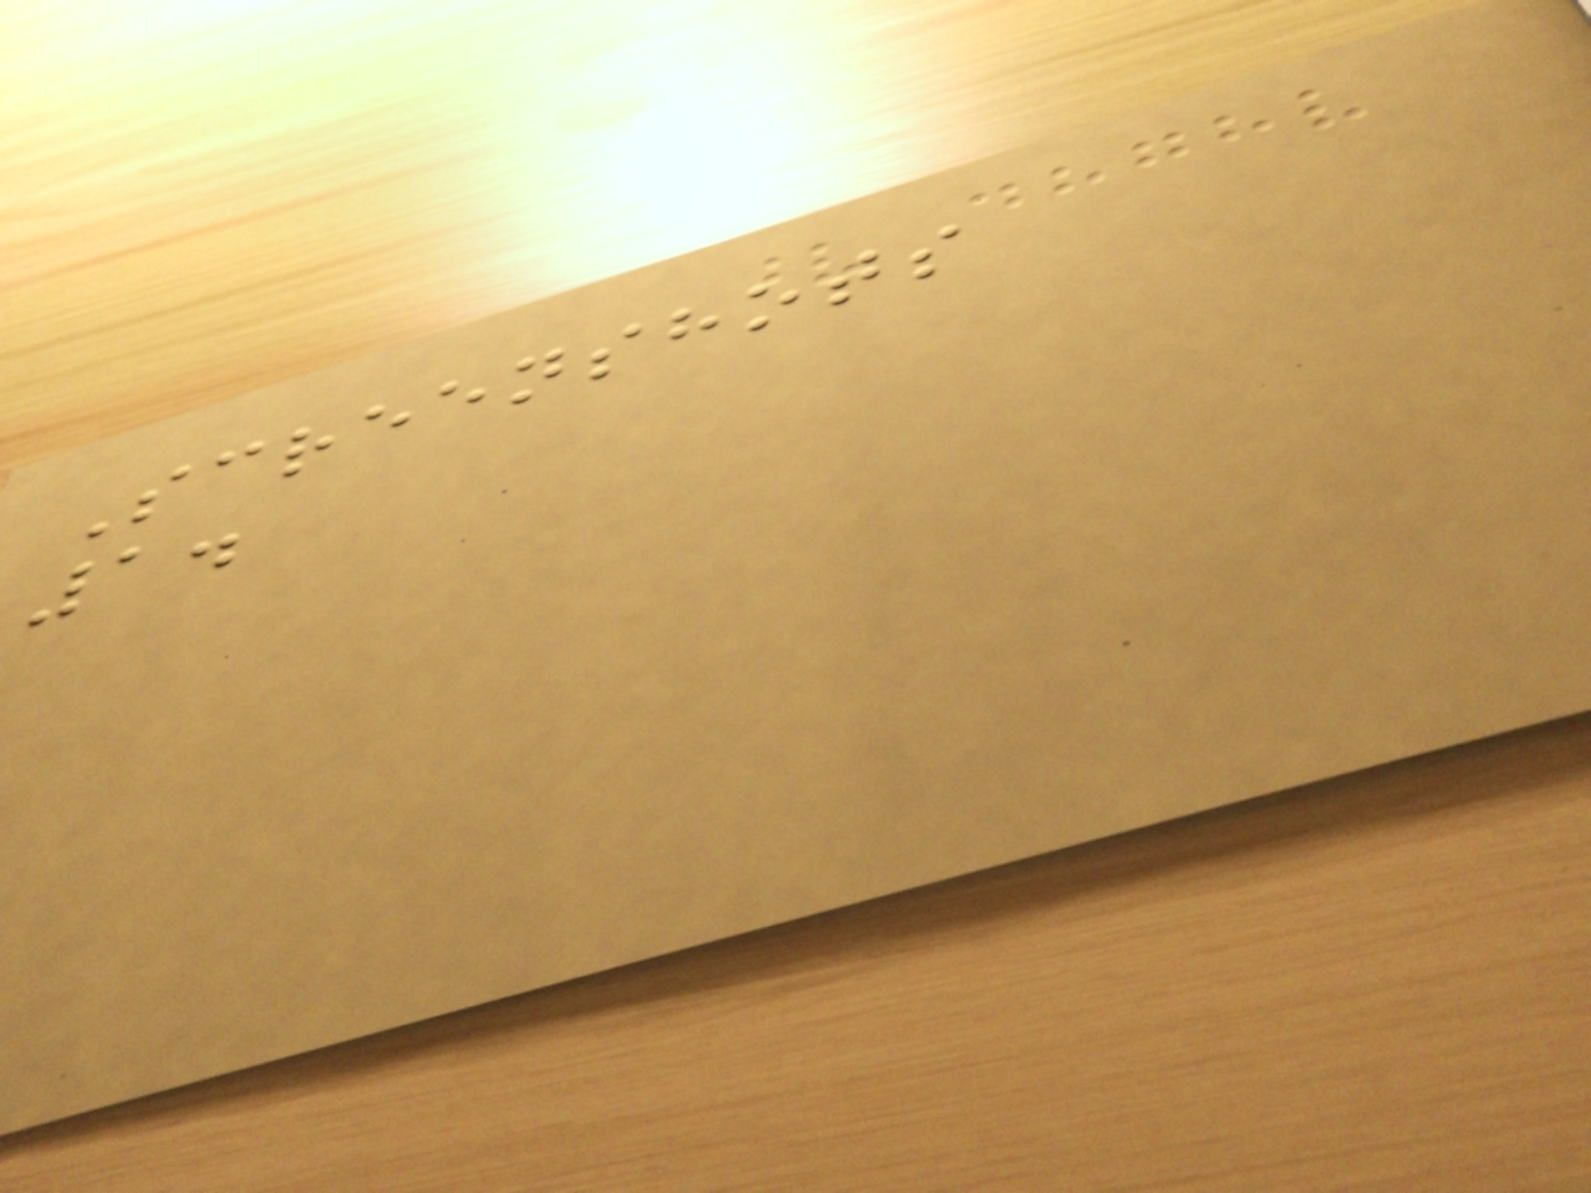Screenshots
1.
